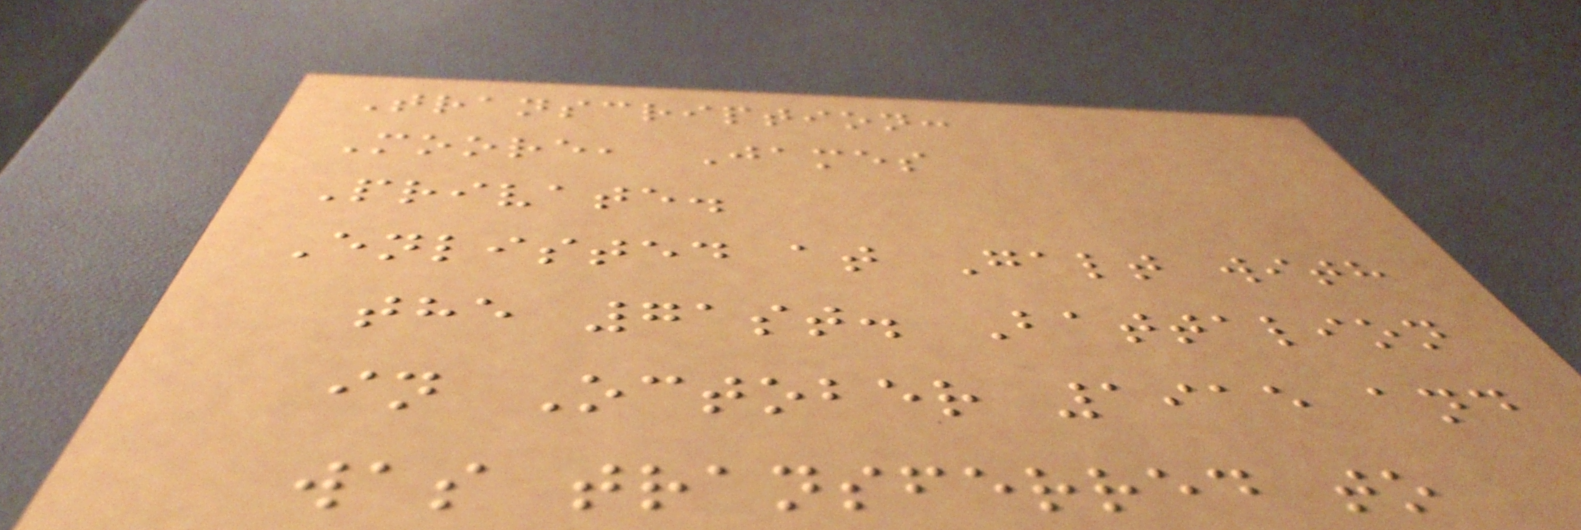Transcription:
Moore, James
Private.
Enlisted at Galt with
the 71st. Battalion
in October 1915 and
was transferred to
